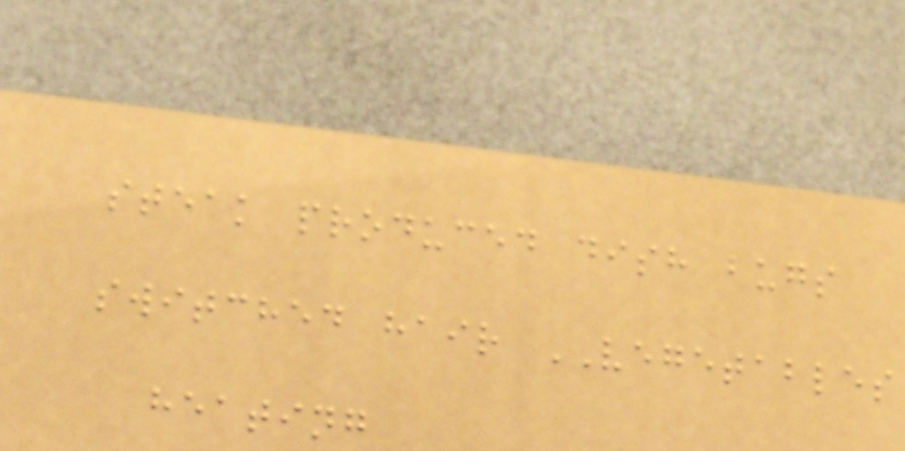steak produced dish bugs
switched hair VEGETABLES
heating
